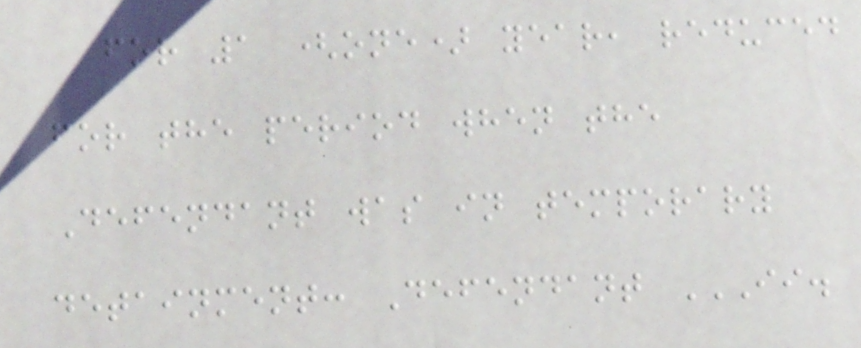for 1 (one) year, reduced
for the period when the
Defendant was in temporary
detainment: Defendant II.
